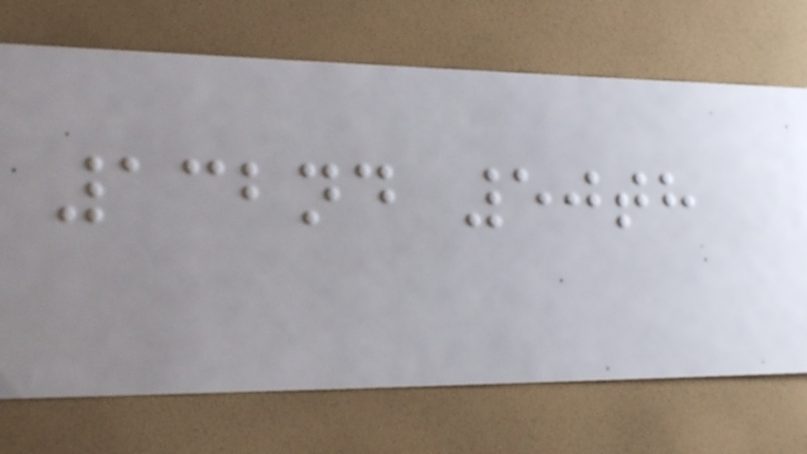132nd 50th
